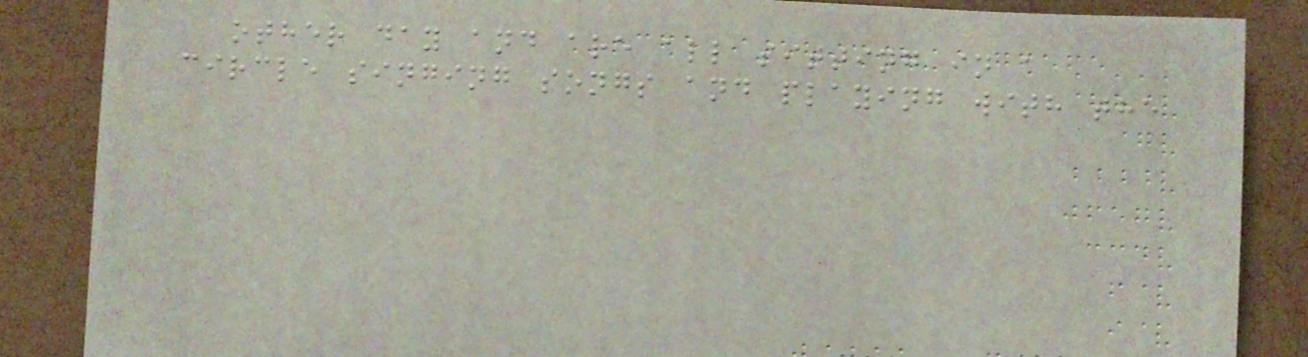other day and are all sitting in a
circle singing songs and playing with the
